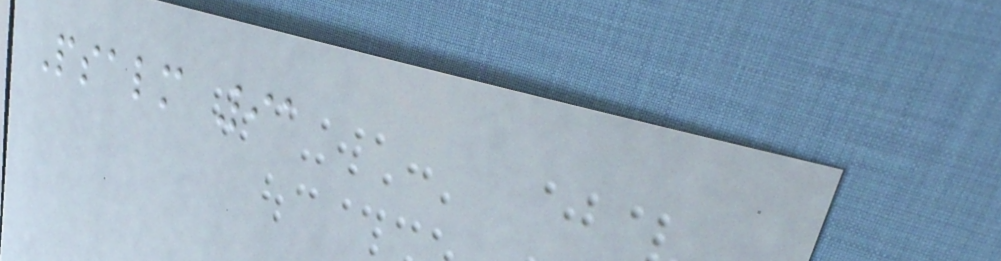Psalm 91
